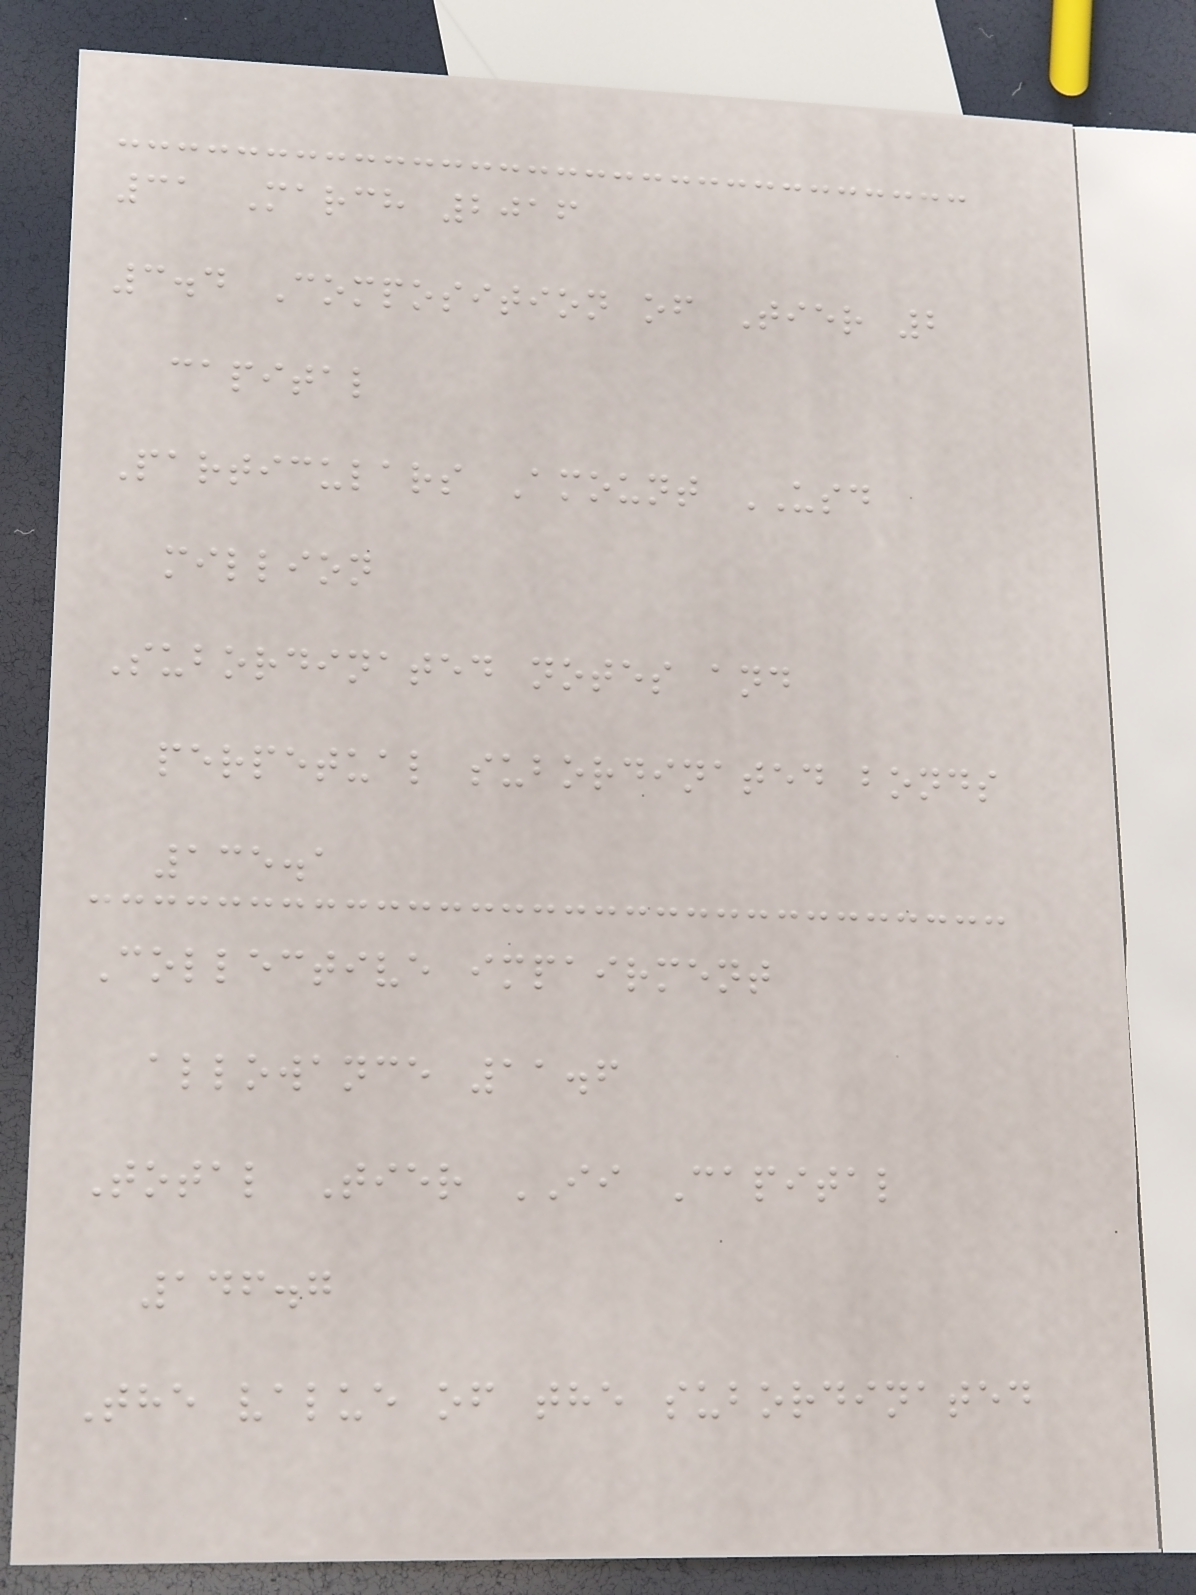31 March 2016
3.4 Composition of Tier 2
capital
Particulars Amount USD
million
Subordinated notes and
perpetual subordinated bonds
135.1
Collective impairment
allowance 11.6
Total Tier II Capital
146.7
The value of the subordinated
